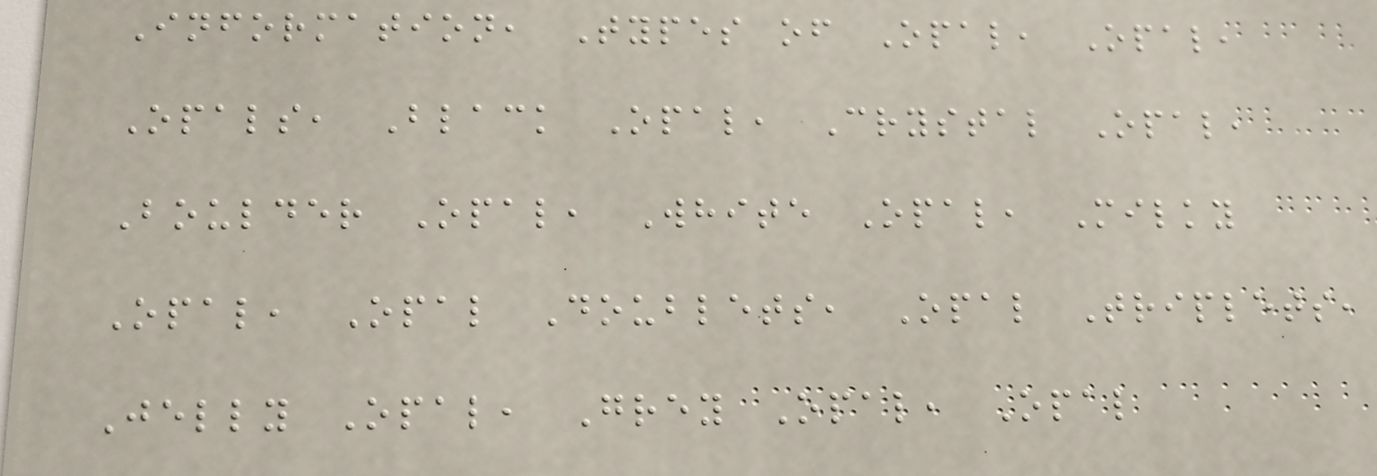Information, Types of Opal, Opal,
Opals, Black Opal, Crystal Opal,
Boulder Opal, White Opal, Milky
Opal, Opal Doublets, Opal Triplets,
Jelly Opal, Grey Opal, Opal
